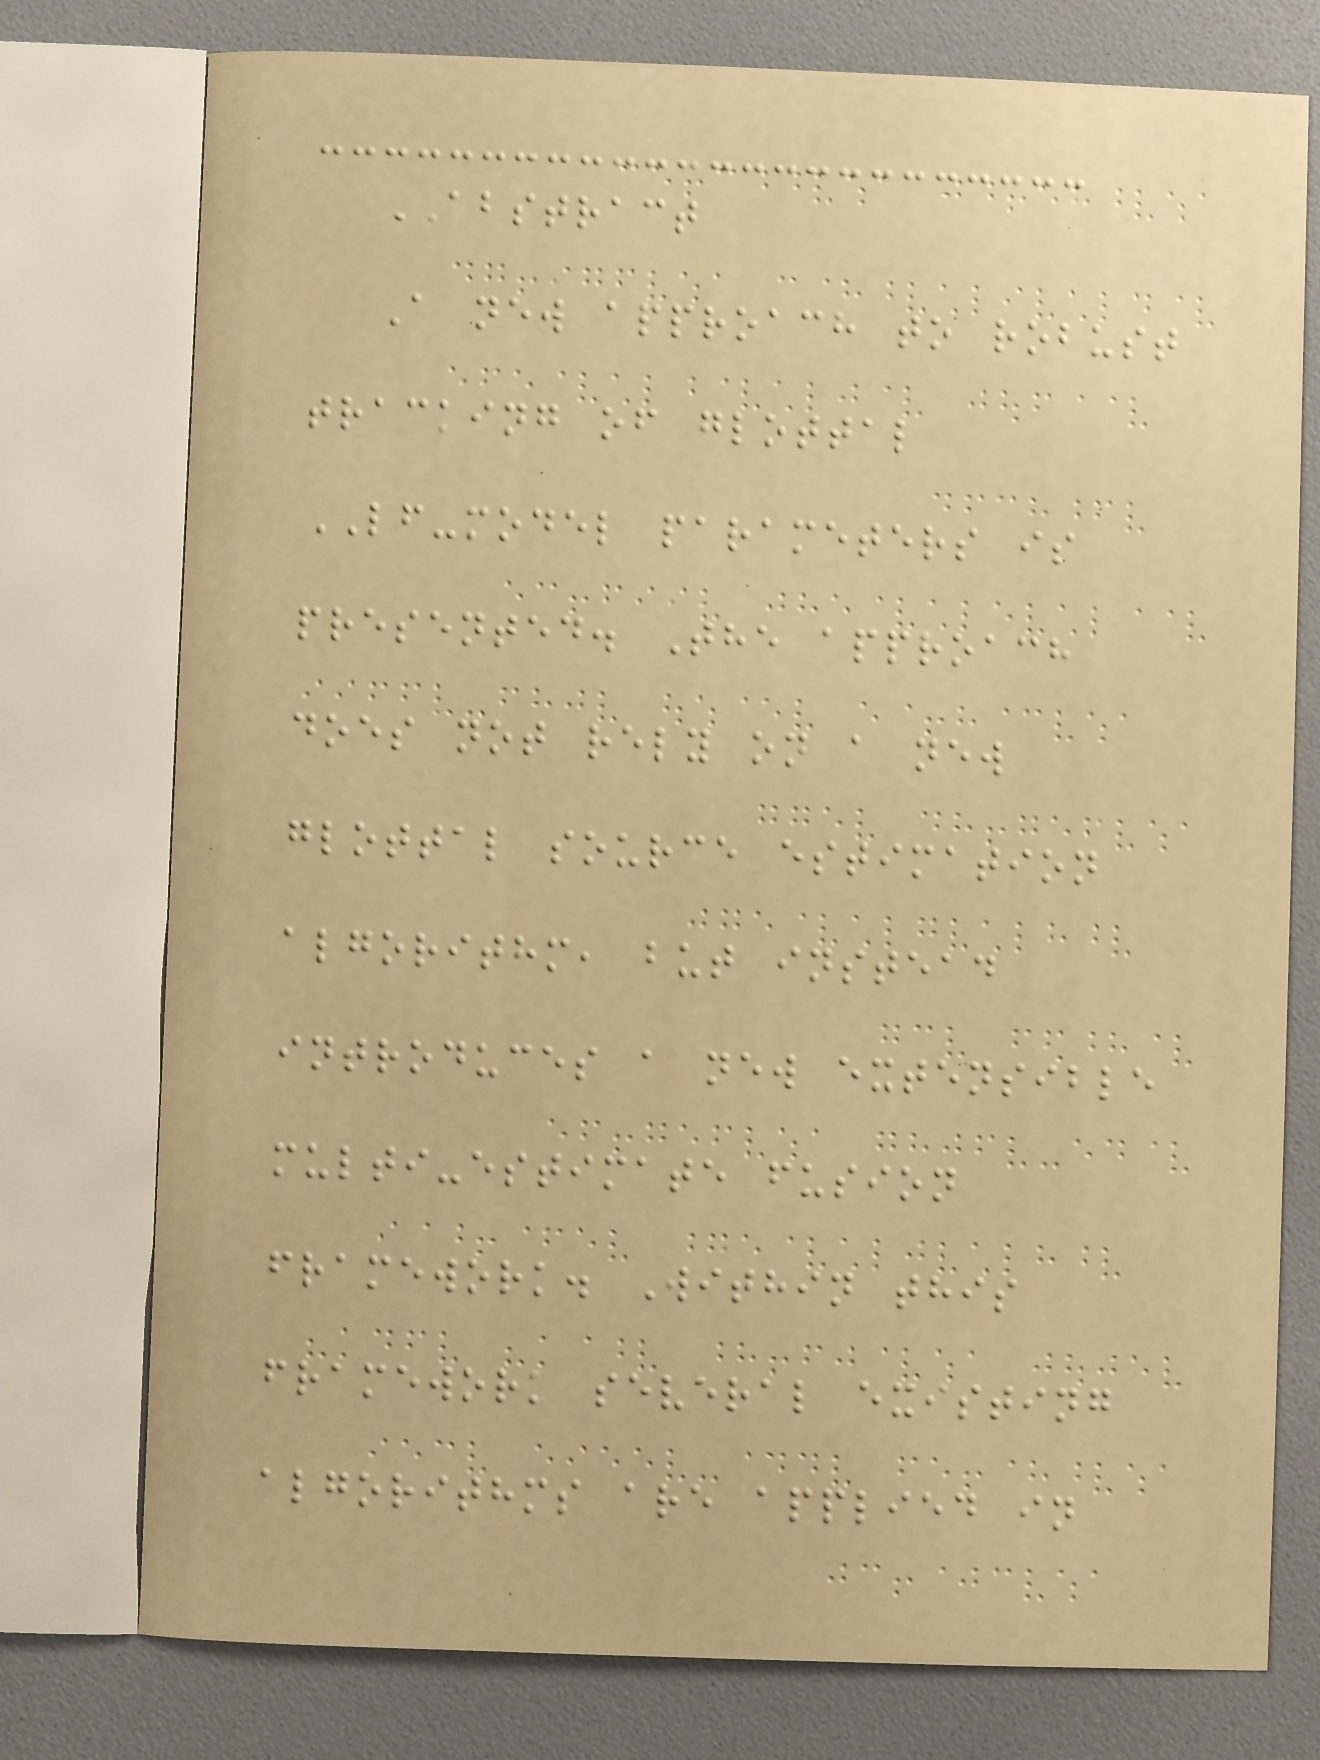ABSTRACT
A new approach to robust
tracking of glottal
LF-model parameters is
presented. The approach
does not rely on a new
glottal source estimation
algorithm, but instead
introduces a new extensible
multi-estimate fusion
framework. Within this
framework several existing
algorithms are applied in
